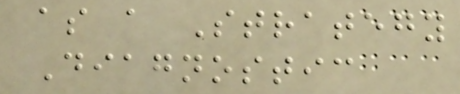as a Strategy
Diagnostic
